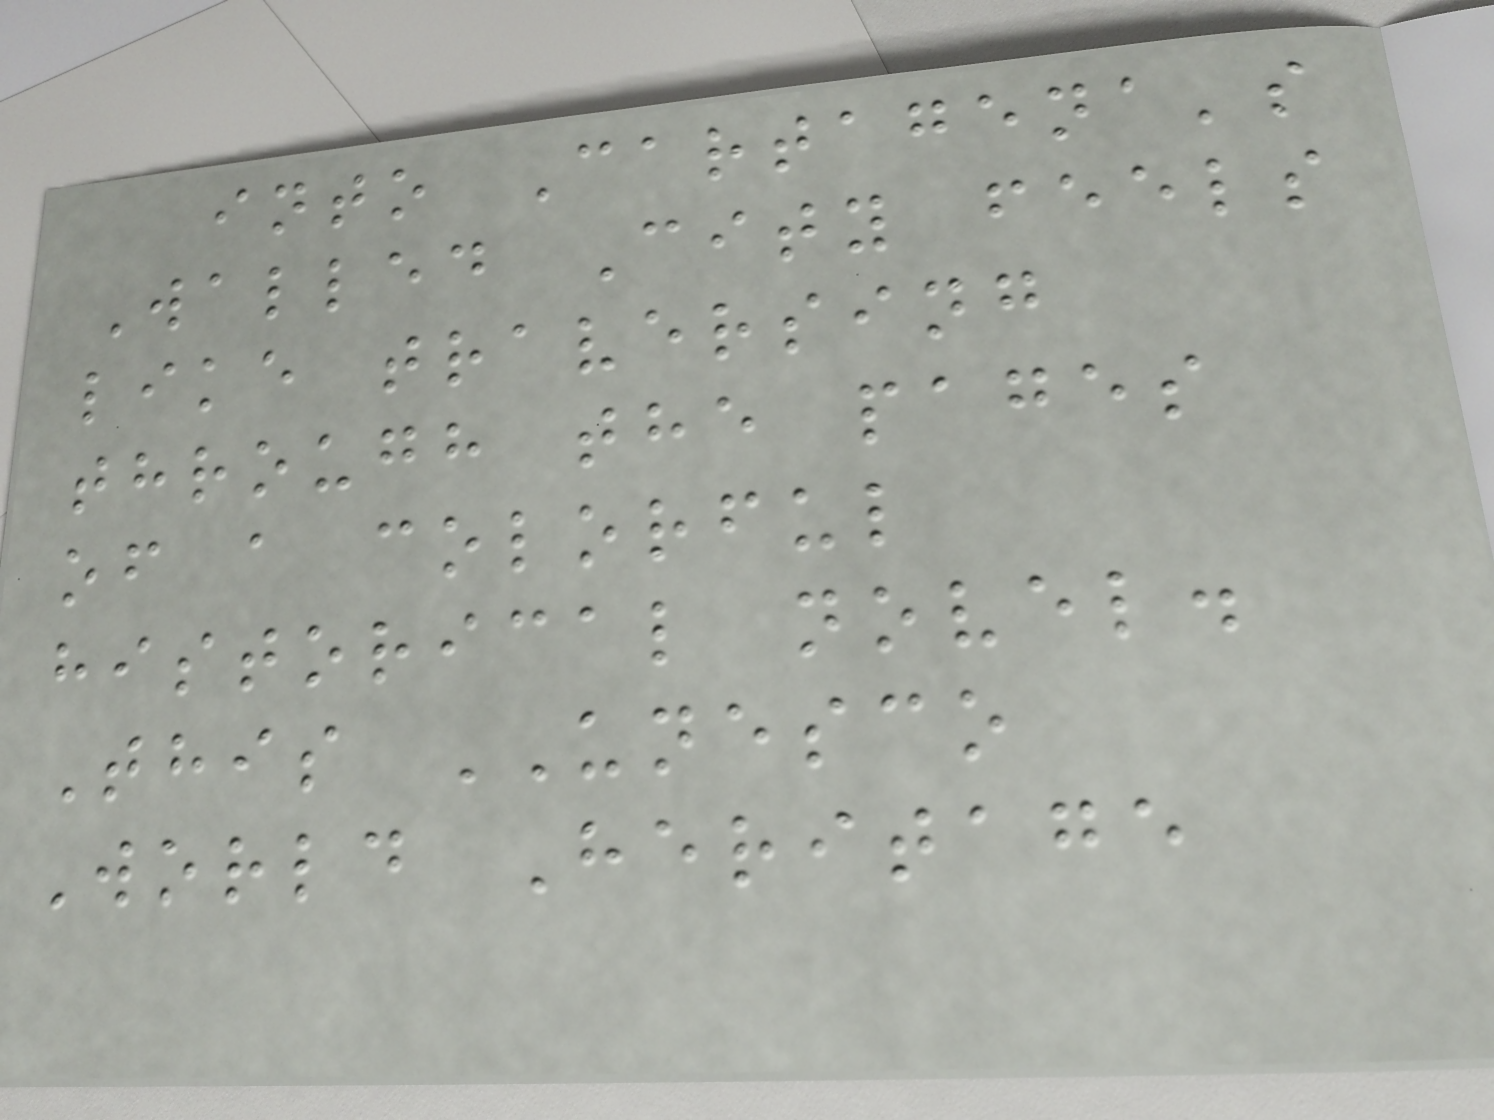into Cartagena's
Walled City feels
like traversing
through the pages
of a colorful
historical novel.
This UNESCO
World Heritage
